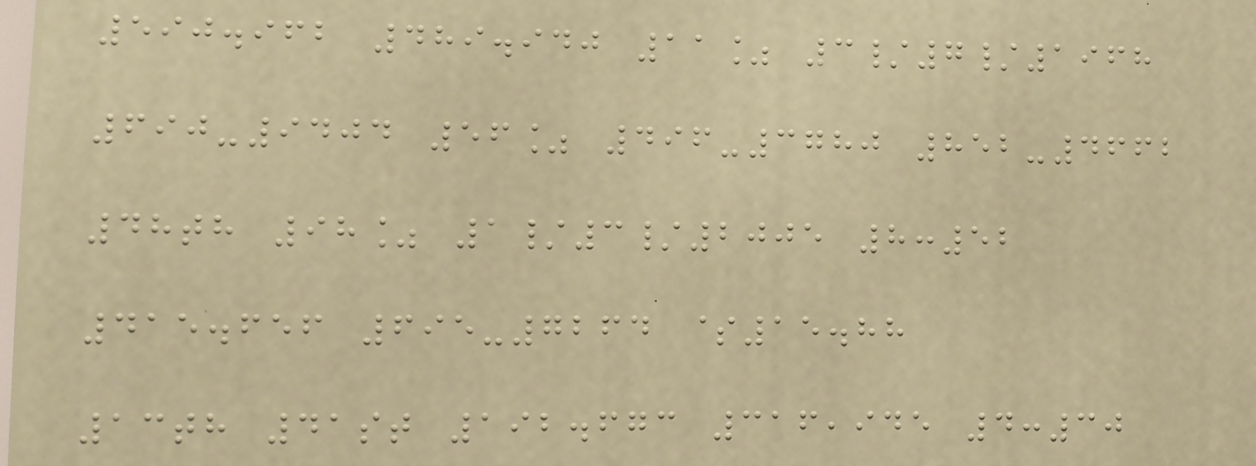590.962 489.940 11% 3/7/1968
690-9404 56% 496-3780 852-4662
48th 98% 1/3/2005 8:52
415.656 695-7264 $15.88
13th 41st 192.673 316,945 4:30
